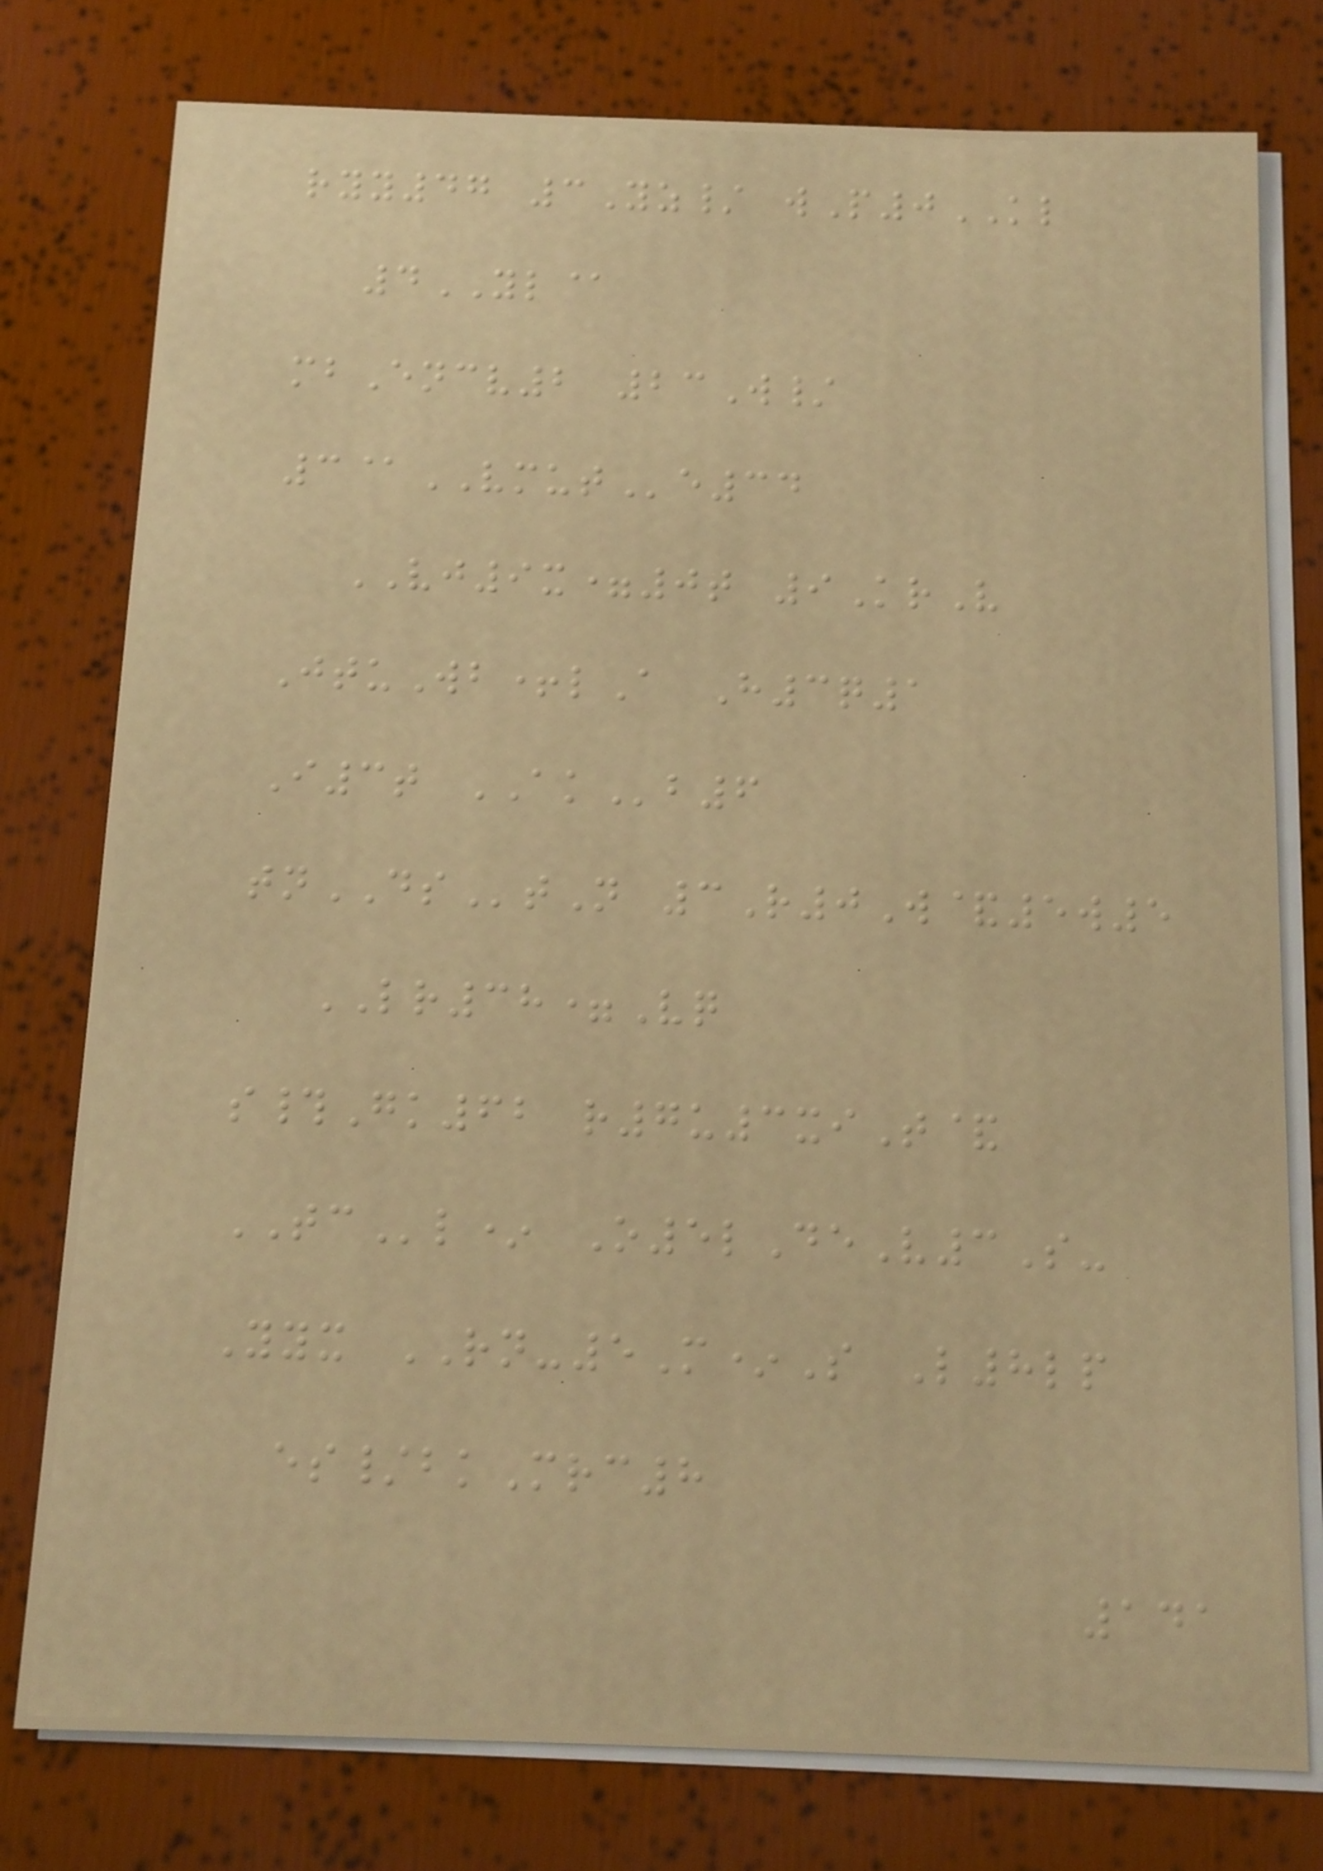ryy47 3Yz/ wP0KL
4YL@
mbEncv2 23W/
3@VMUTe34
VJ9x=0t 9KrV
JtuWb+lA H3q1
I3t AKb6
tnDStN 3R0W&5w5
LR38=Vq
s#Gk62 r7u3xiT&
TCl* O5lDeV3S-
Yyx RN-5M*S L8lp
es/bkMrc8
141
